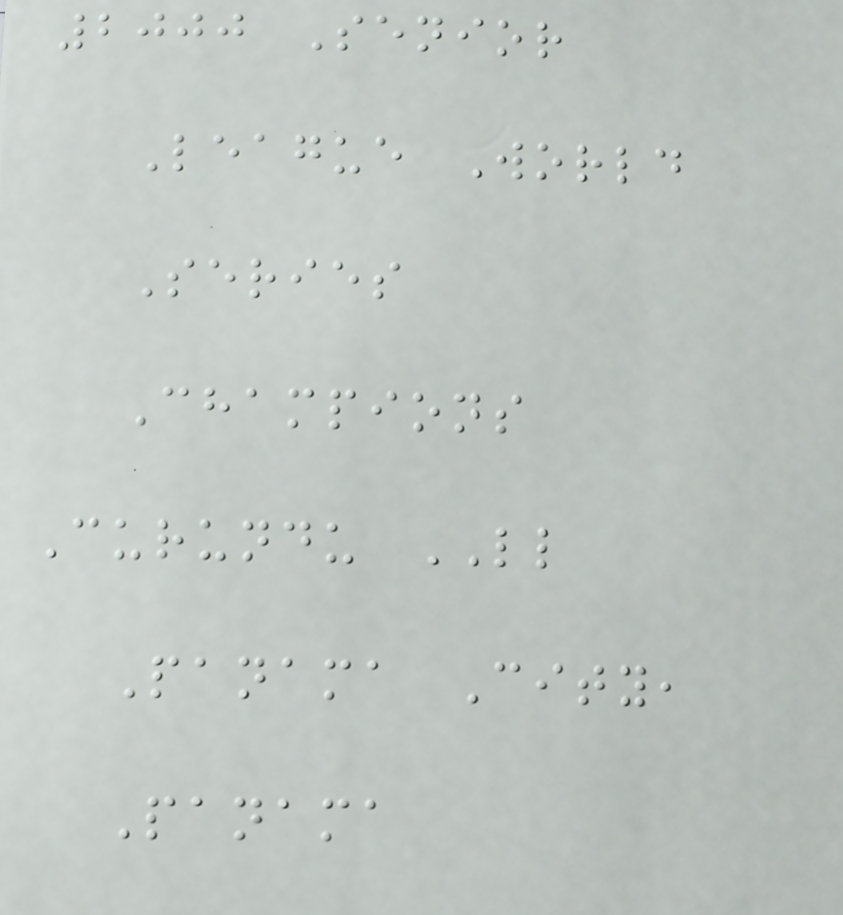2000 Senior
League World
Series
Champions
Curundu LL
Panama City,
Panama
